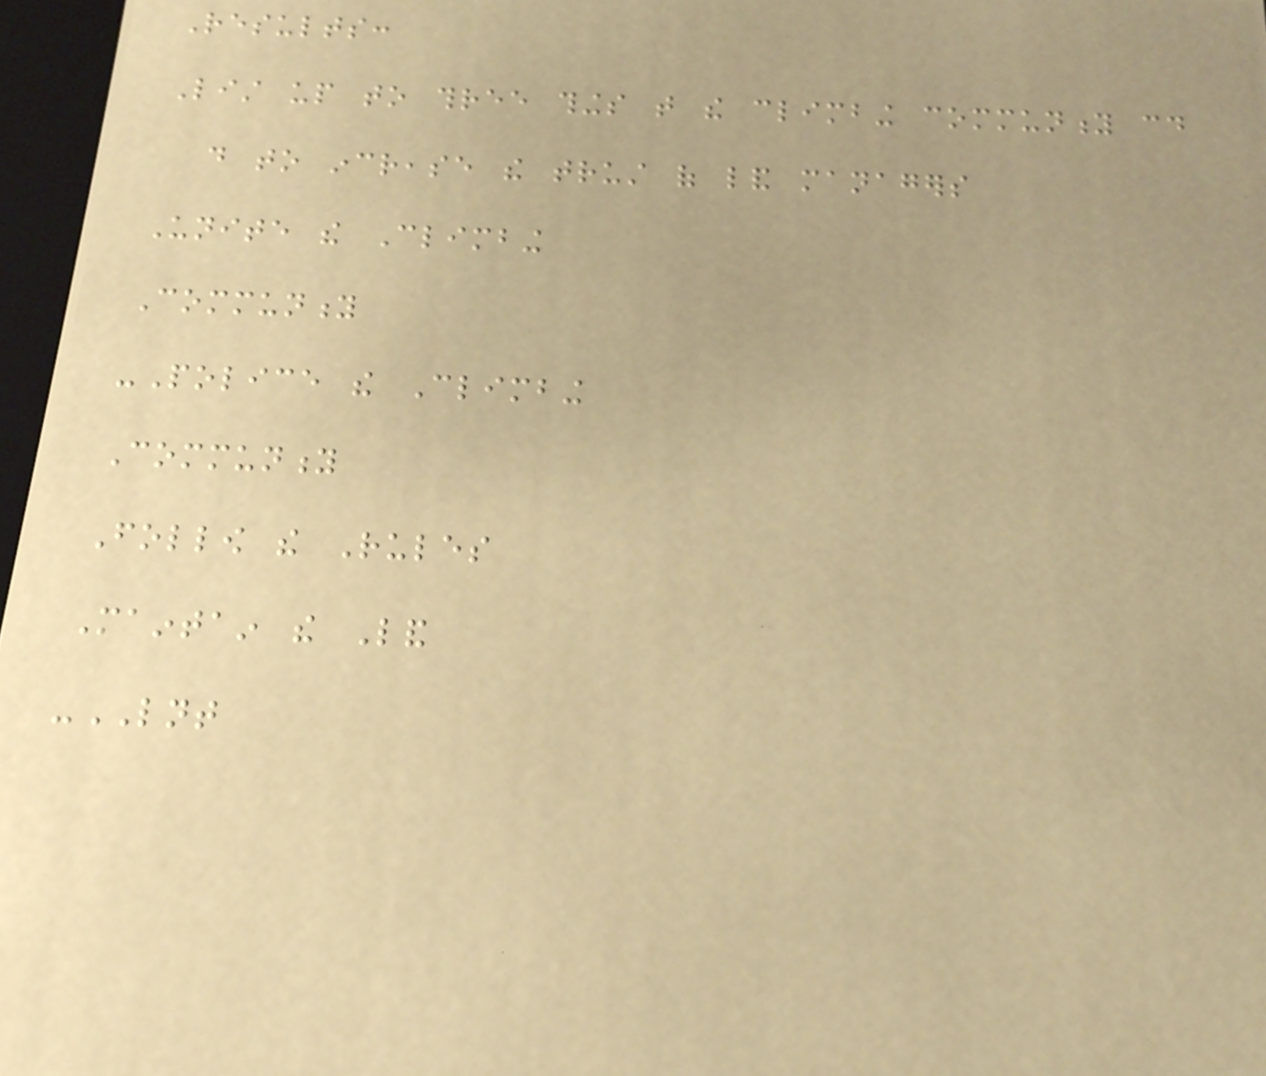Results:
List up to three things that the climbing community could
do to increase the trust of land managers
Unite the Climbing
Community
-Police the Climbing
Community
Follow the Rules
Maintain the Land
-LNT
